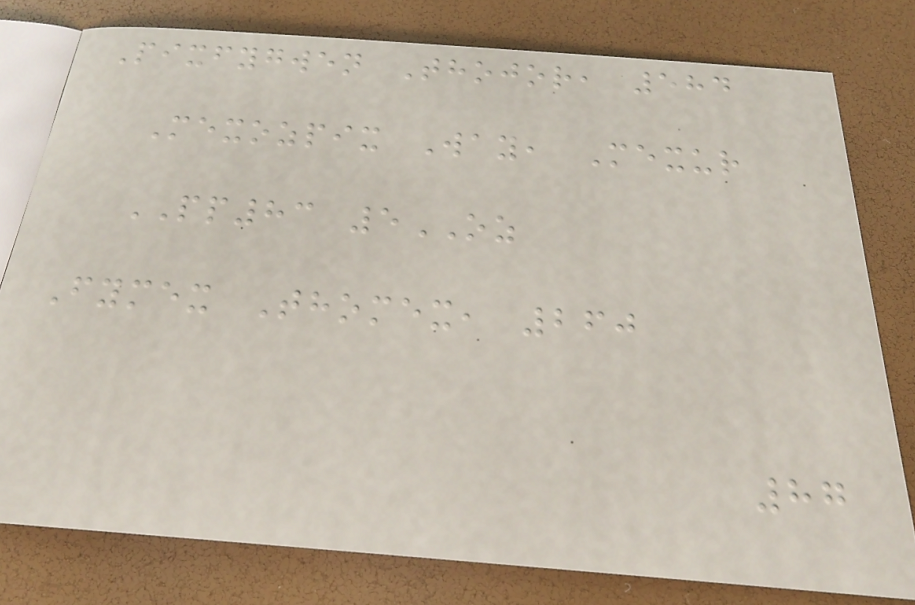Pixfygwen Thojor, 584
Mexozpix Way, Mexur
PP83 5OZ
Fymex Thomex, 260
87
